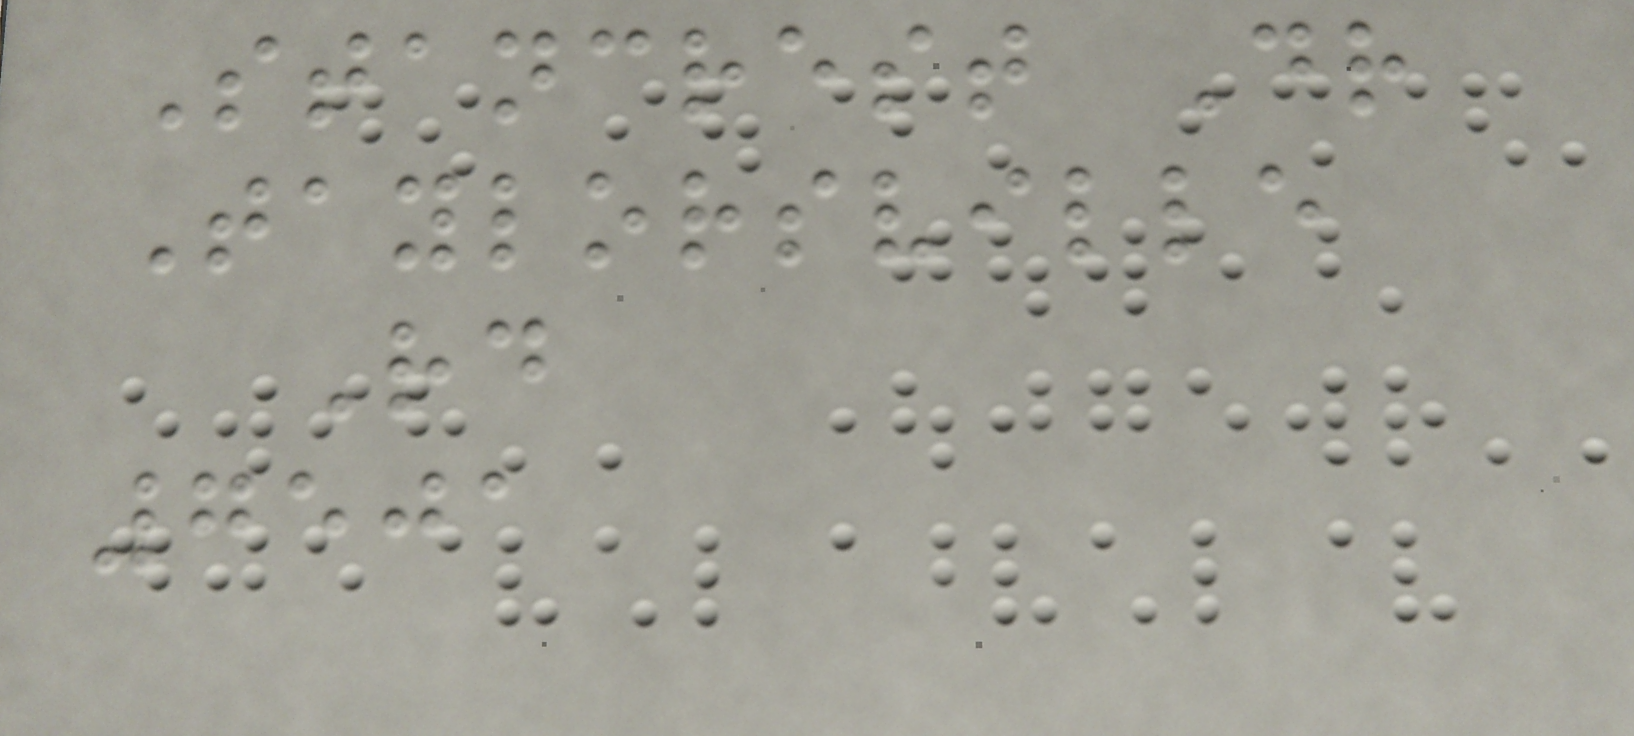Stancrest Dr
Taylorsville
Rd
7501
